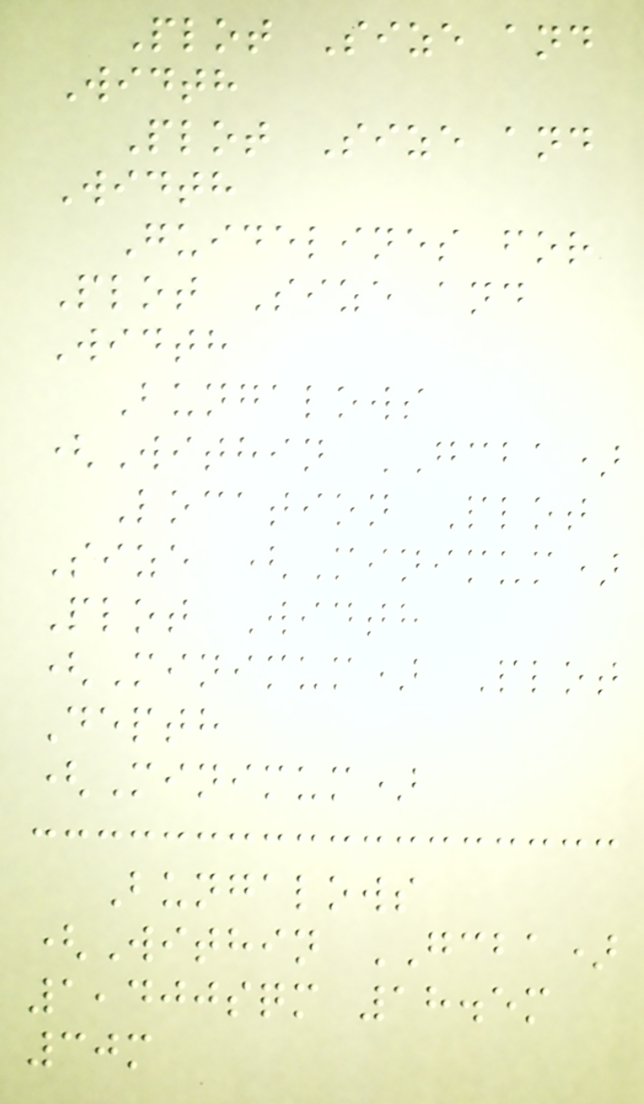Plot Size and
Width
Plot Size and
Width
Guidelines for
Plot Size and
Width
Bungalows
(Within GCBA)
Location Plot
Size (Minimum)
Plot Width
(Minimum) Plot
Depth
(Minimum)
Bungalows
(Within GCBA)
1,400sqm 18.5m
30m
